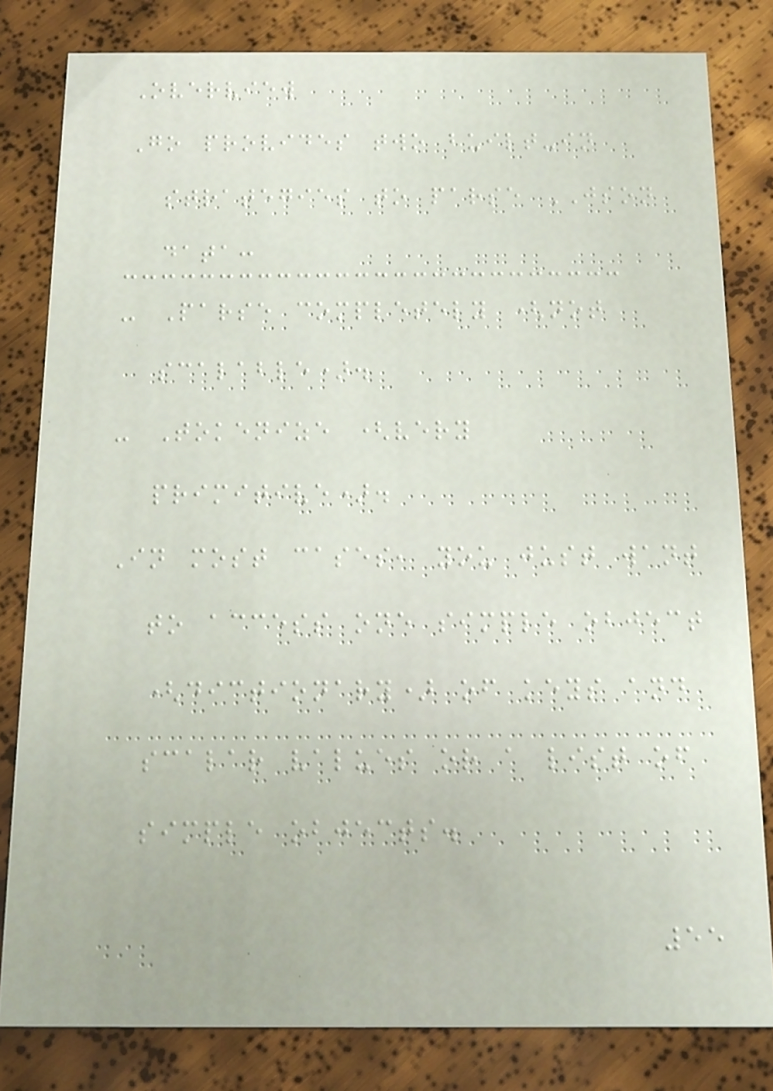Overview
Go provides two built-in
strategies to parse JSON
data:
- Parse completely (not
scalable).
- Tokenize (very
primitive).
In most cases, you just want
to access one simple object
(dictionary) of keys and
scalar values or a list of
simple objects.
55
